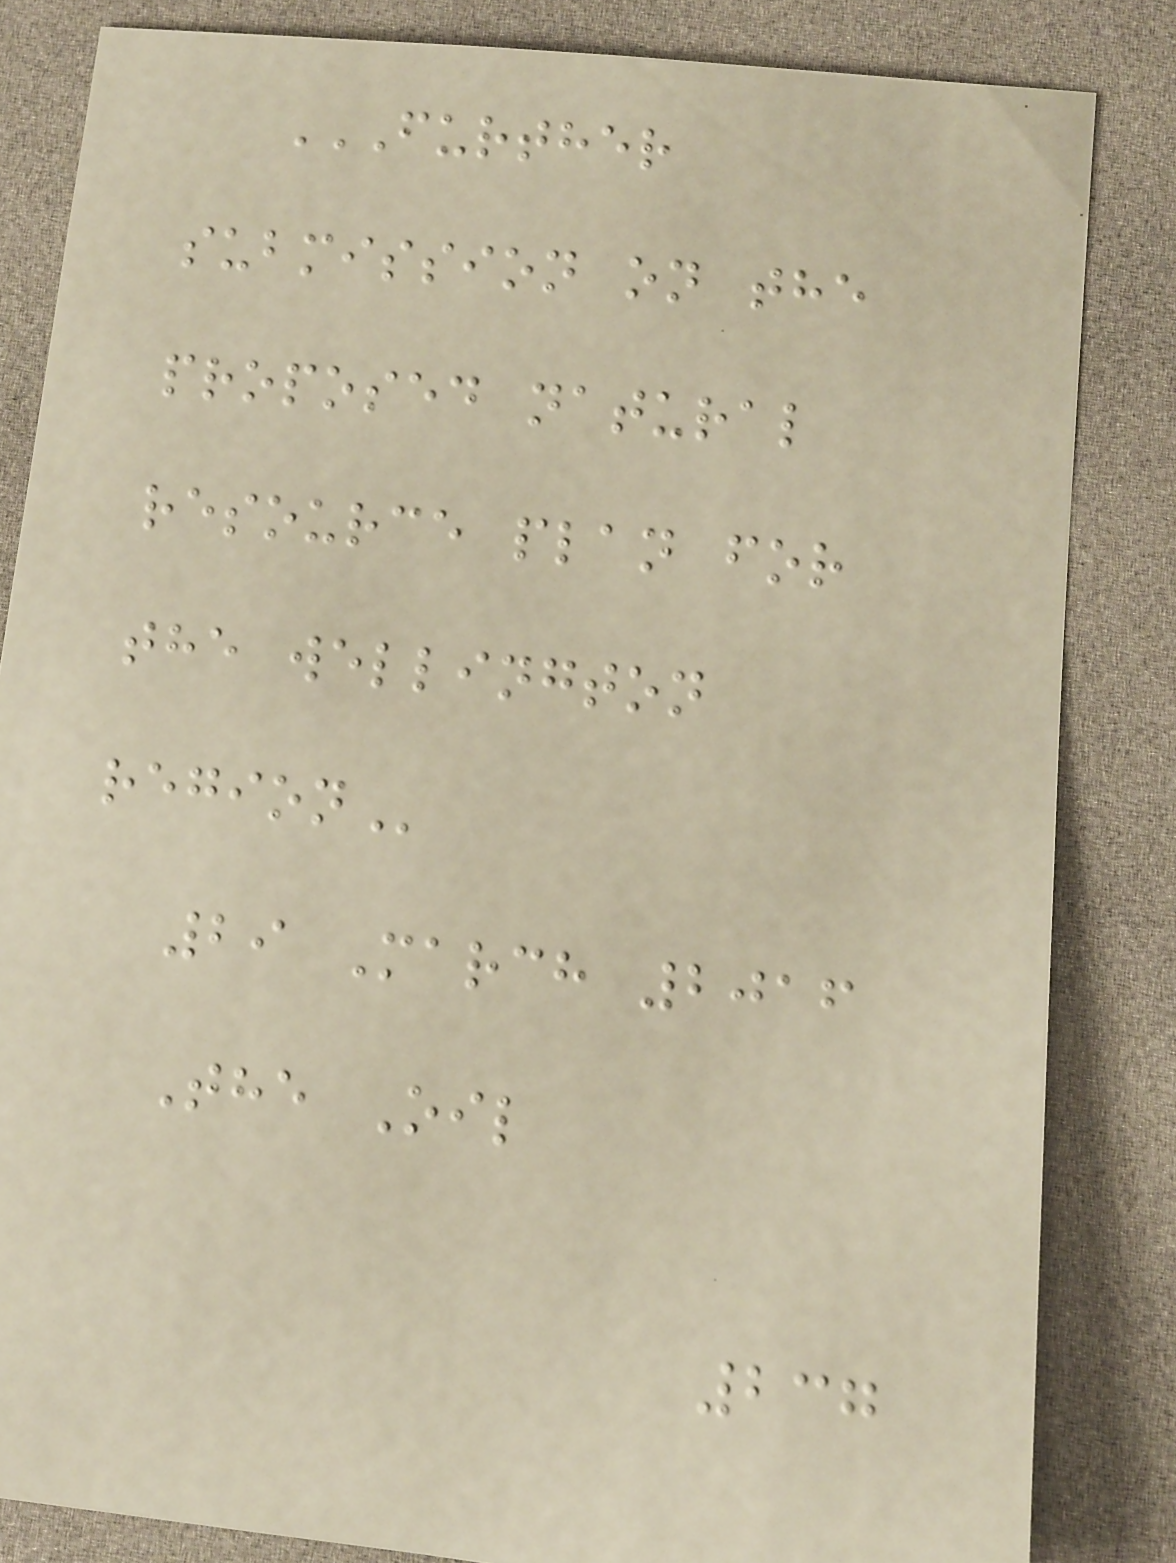FURTHER
SUBMISSION ON THE
PROPOSED NATURAL
RESOURCE PLAN FOR
THE WELLINGTON
REGION
29 March 2016
The Oil
237
